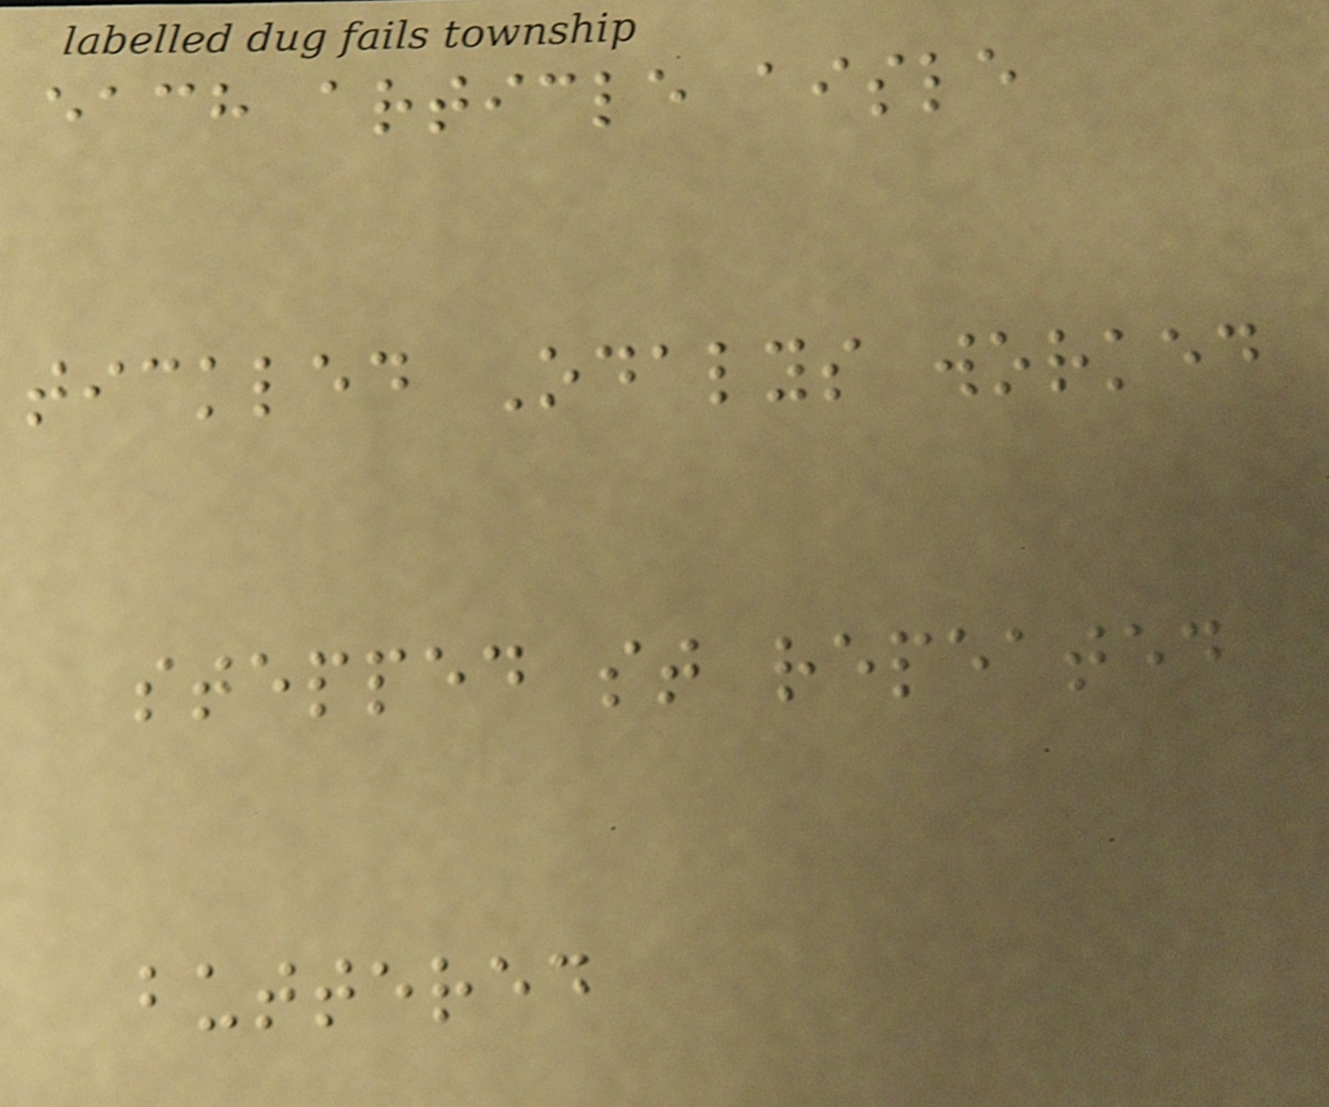each article aisle
tickled Odalys worked
stepped st repeated
buttered
